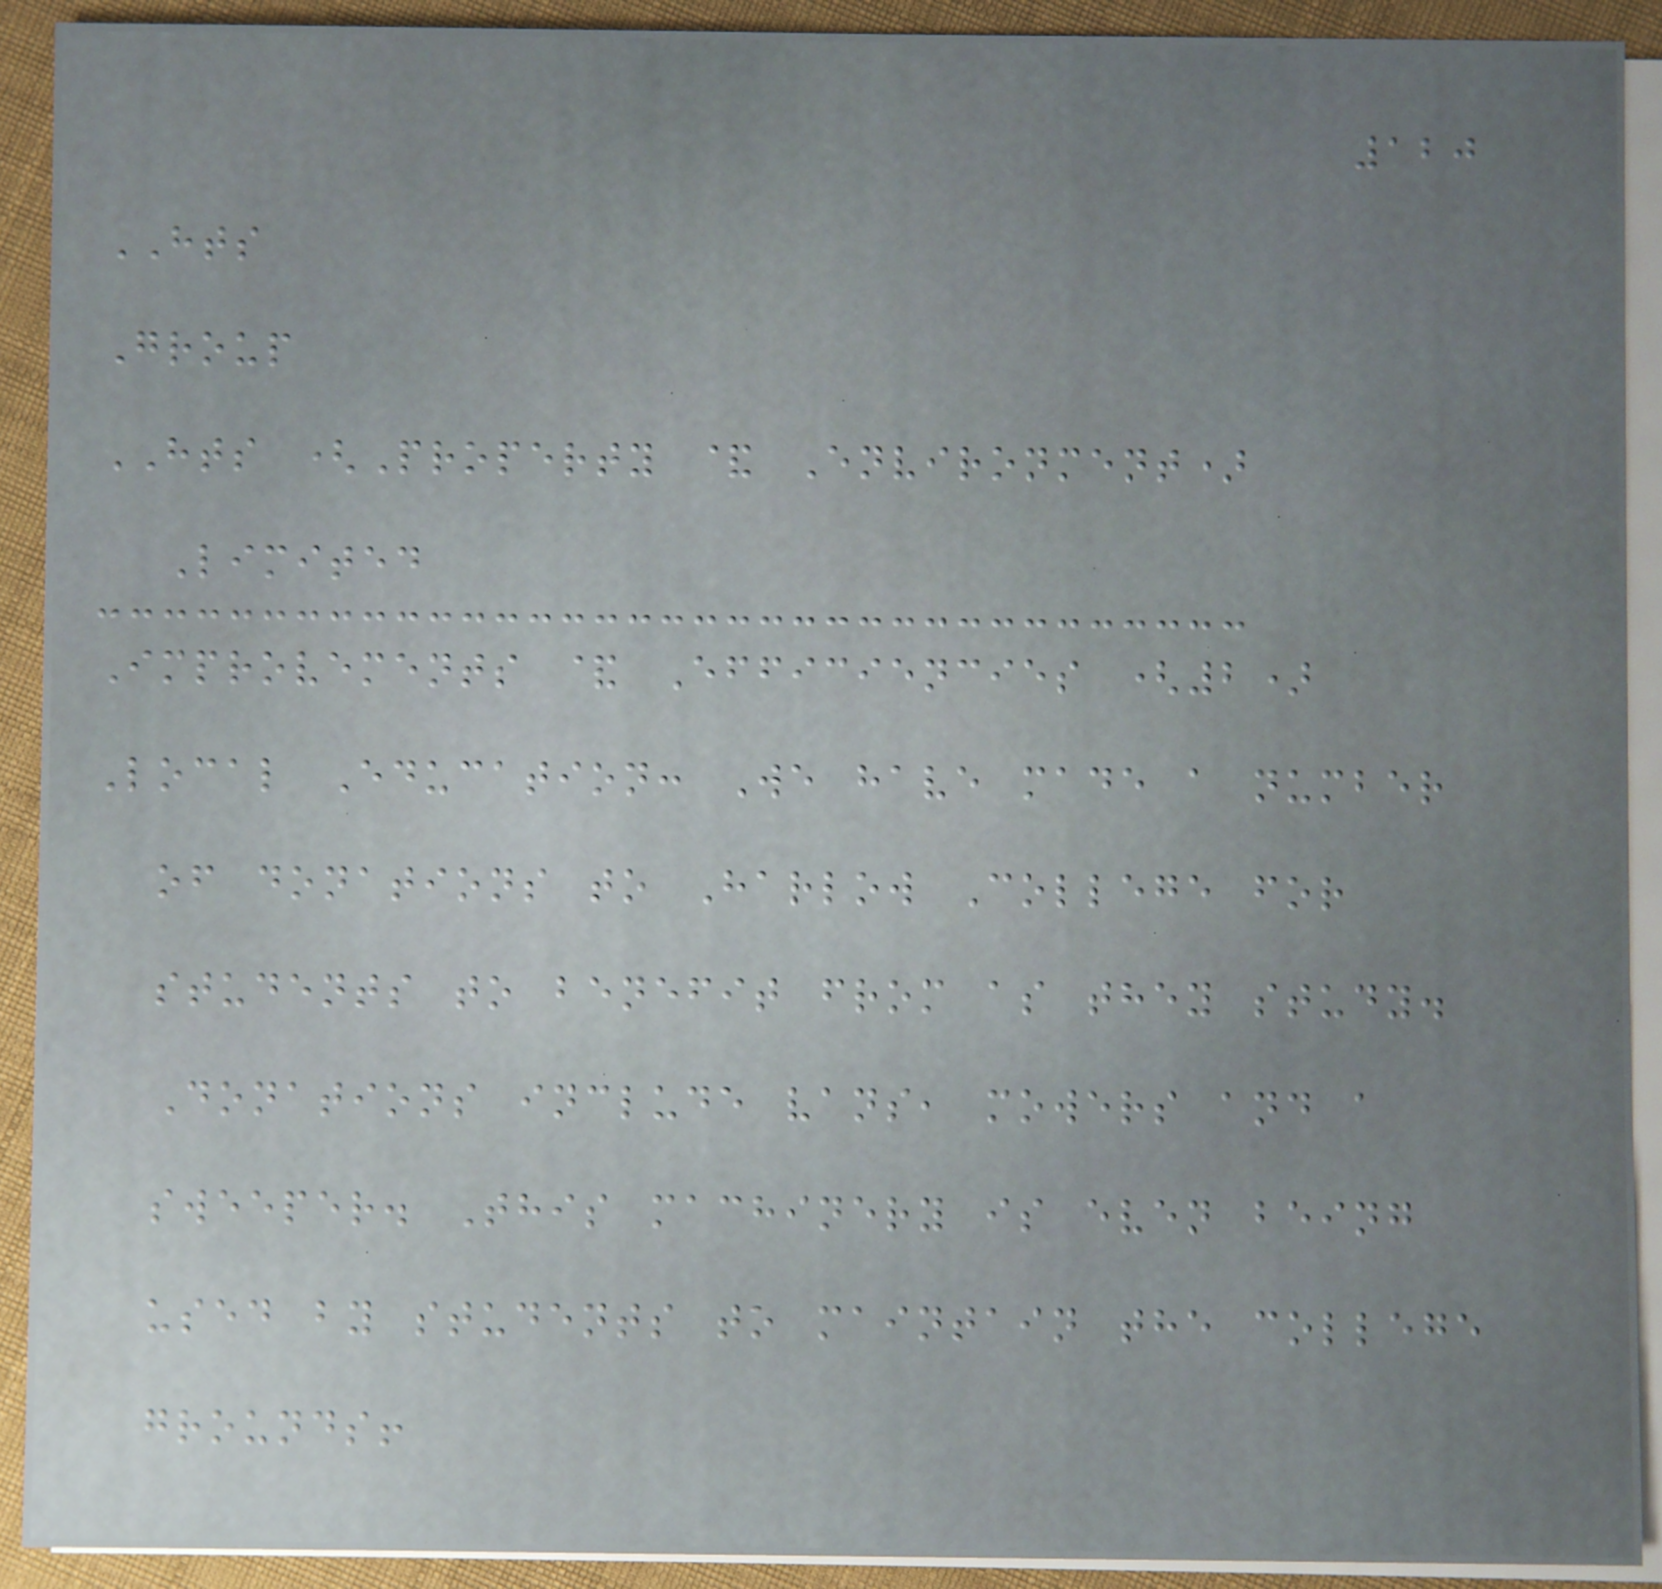120
HTS
Group
HTS (Property & Environment)
Limited
Improvements & Efficiencies (2)
Local Education: We have made a number
of donations to Harlow College for
students to benefit from as they study.
Donations include vans, mowers and a
sweeper. This machinery is even being
used by students to maintain the college
grounds!
